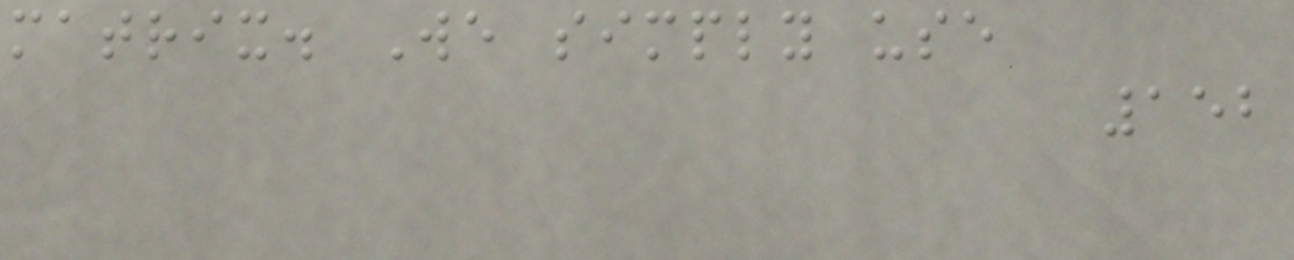matrix. We simply use
152
